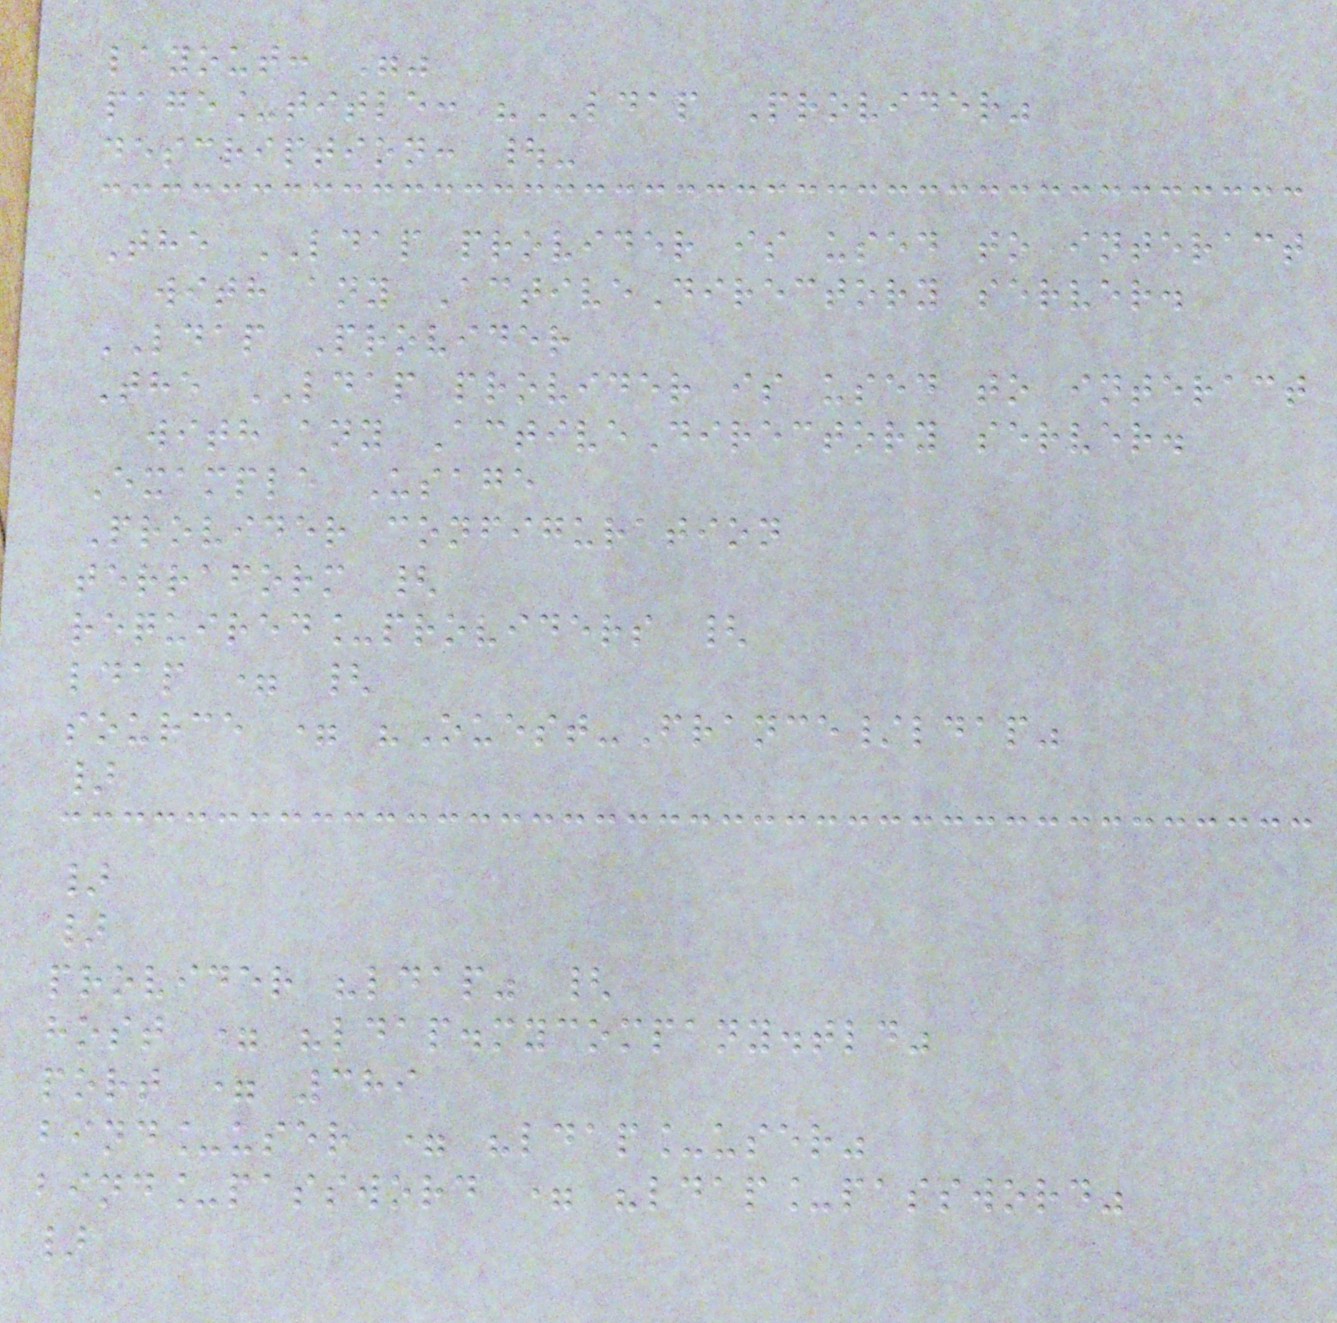layout: ""
page_title: "LDAP Provider"
description: |-
The LDAP provider is used to interact
with any ActiveDirectory server.
LDAP Provider
The LDAP provider is used to interact
with any ActiveDirectory server.
Example Usage
Provider configuration
terraform {
required_providers {
ldap = {
source = "Ouest-France/ldap"
}
}
}
provider "ldap" {
host = "ldap.mycompany.tld"
port = 389
bind_user = "ldap_user"
bind_password = "ldap_password"
}
